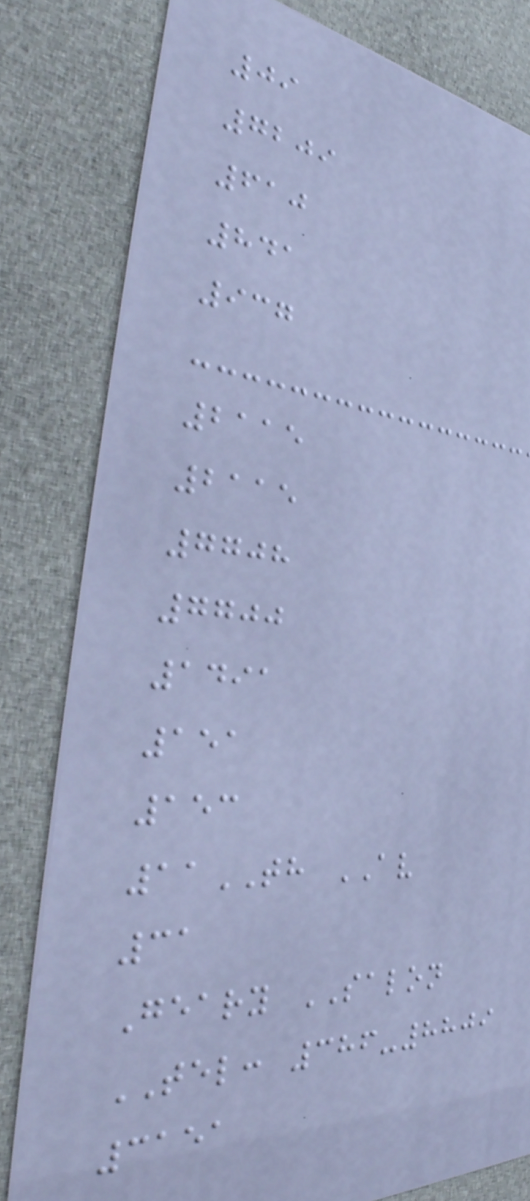09
7209
610
841
937
2115
2115
7708
7700
1491
151
153
11TH AV
31
Geary SALON
TEL: 386-8809
3151
